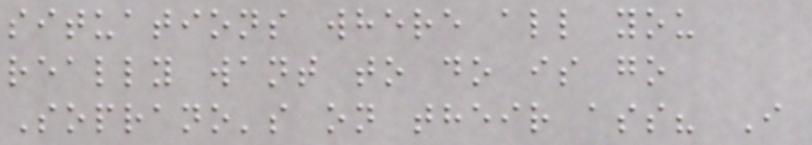situations where all you
really want to do is go
Soprano's on their ass? I
